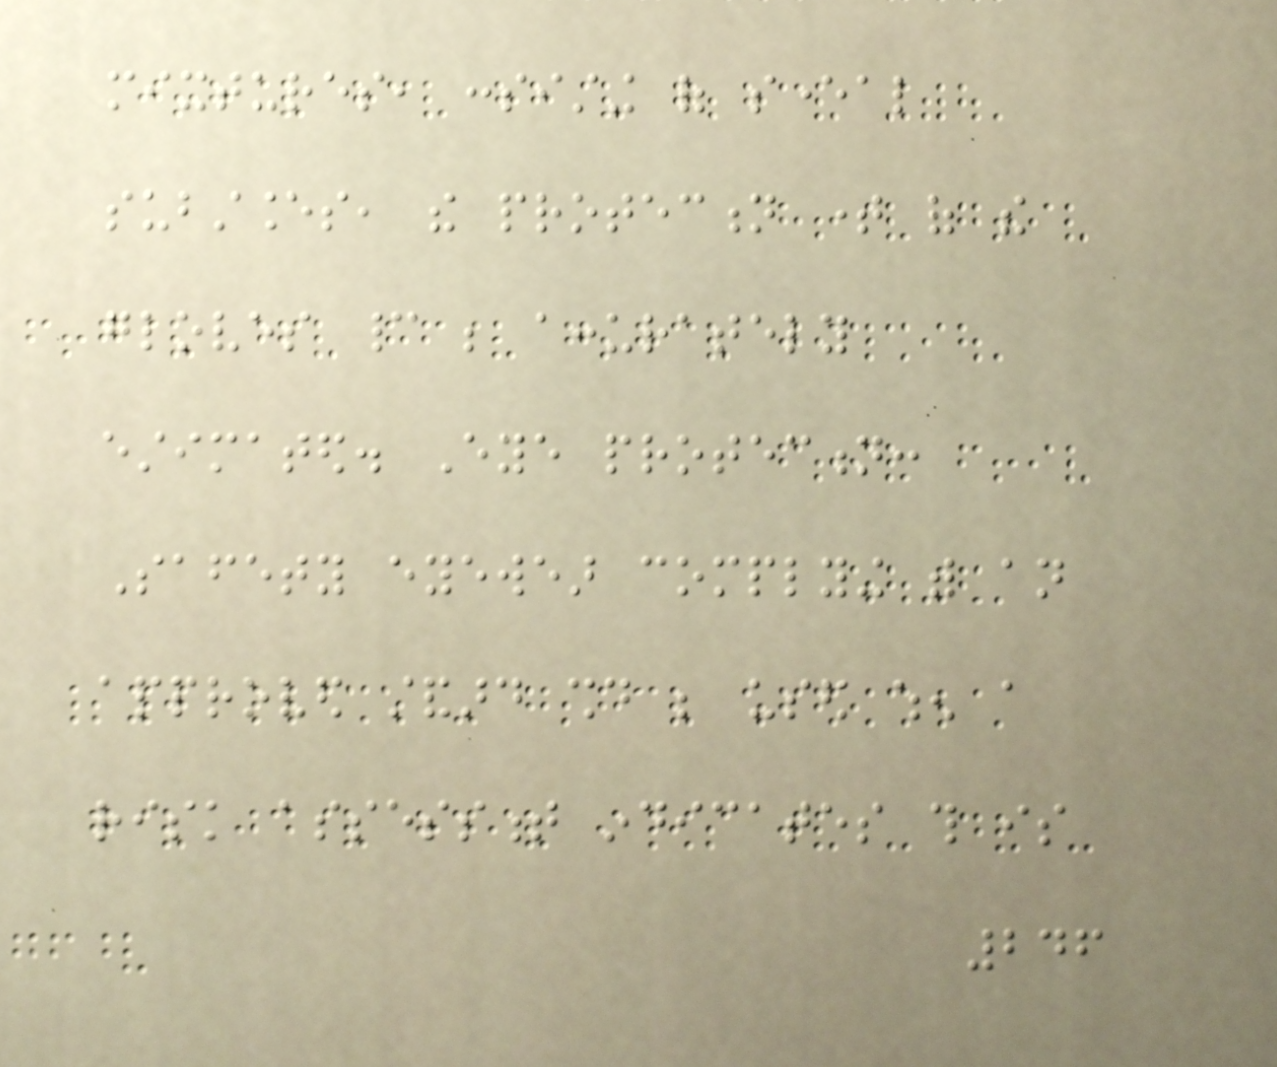mixtures, consisting of several
substances, the protection time of the
gloves cannot be accurately
estimated. Eye protection:
Safety eyewear complying with an
approved standard should be used when a
risk assessment indicates this is
246
